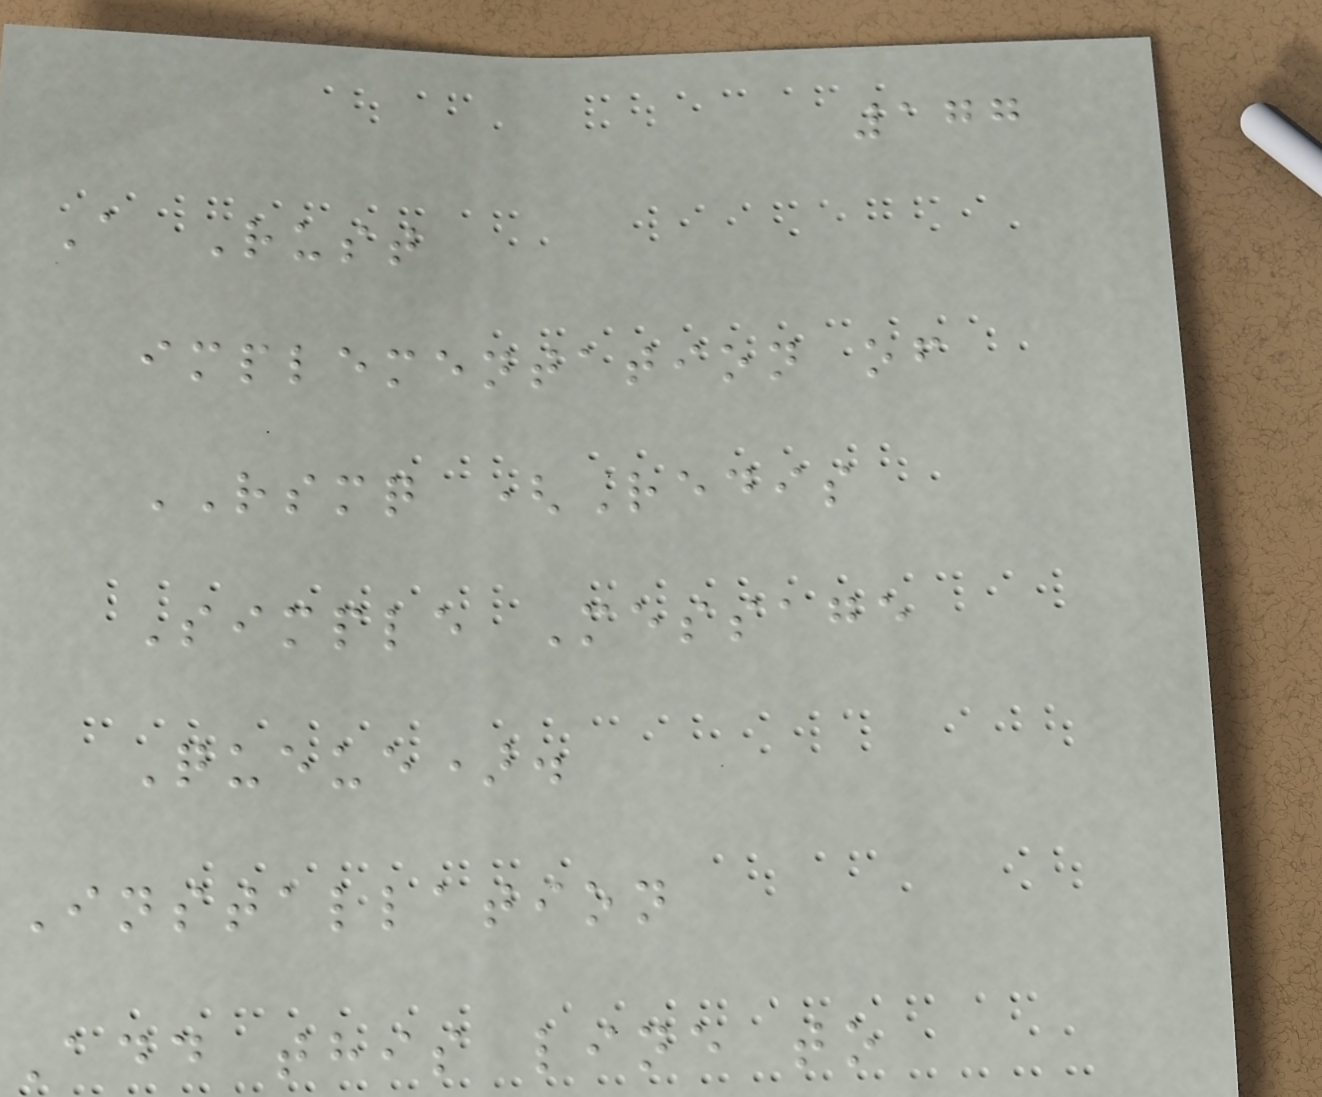177
A Rust
implementation of
RSMQ (Redis
Simple Message
Queue).
Installation
Add this line to
